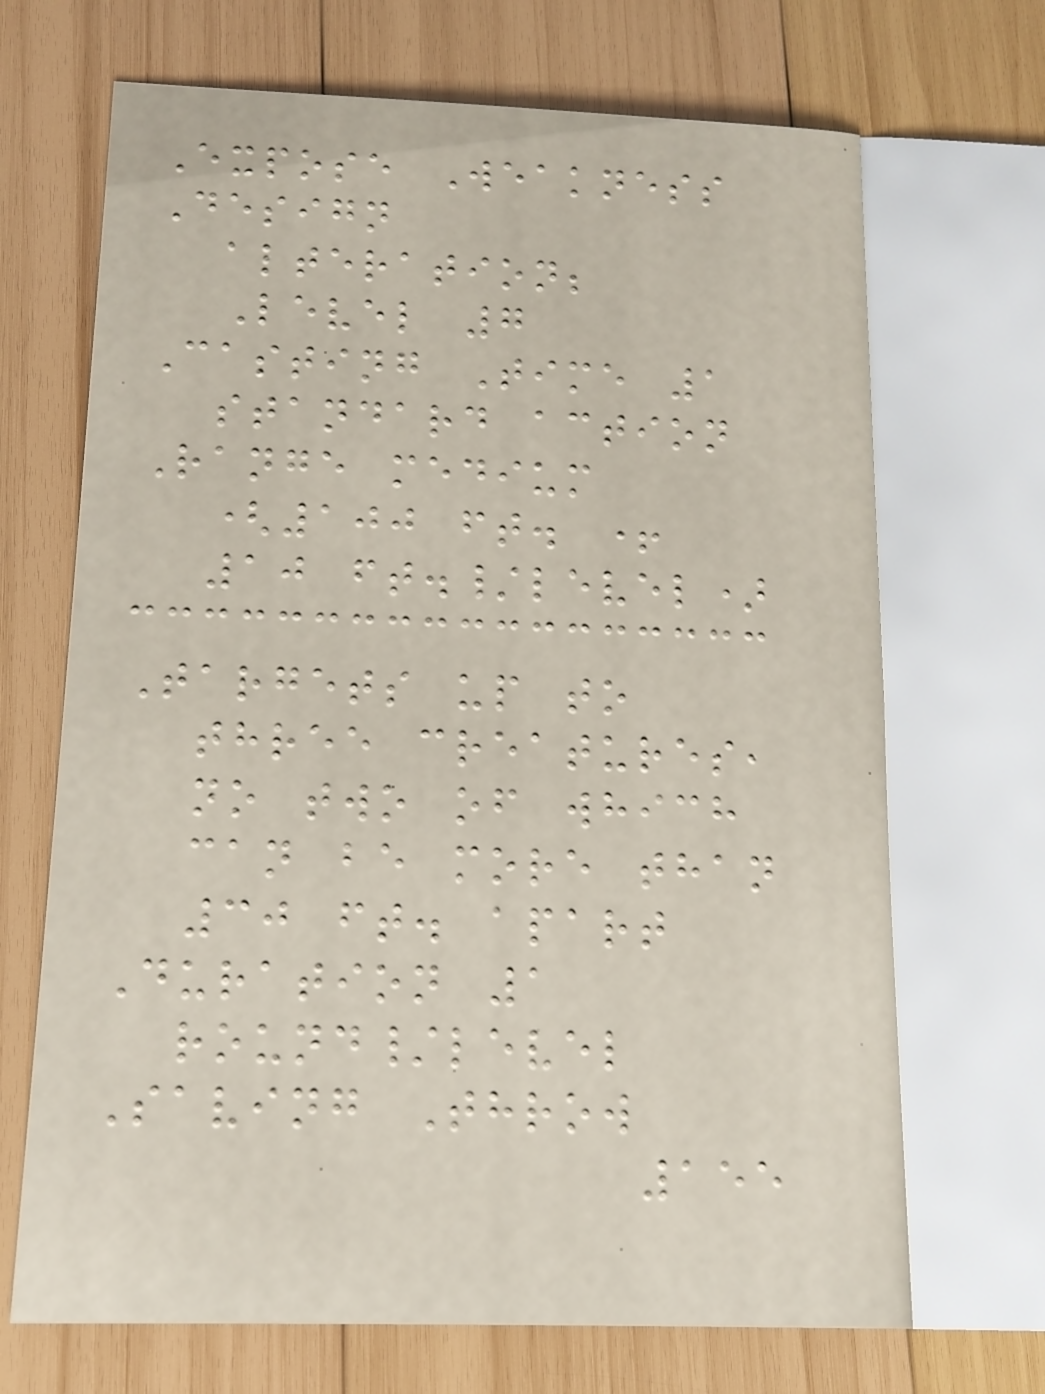Expose Weakness
Design
alteration;
Level 7
Casting Time 1
standard action
Range medium
(100 ft. +
10 ft./level)
Targets up to
three creatures,
no two of which
can be more than
30 ft. apart
Duration 1
round/level
Saving Throw
155
